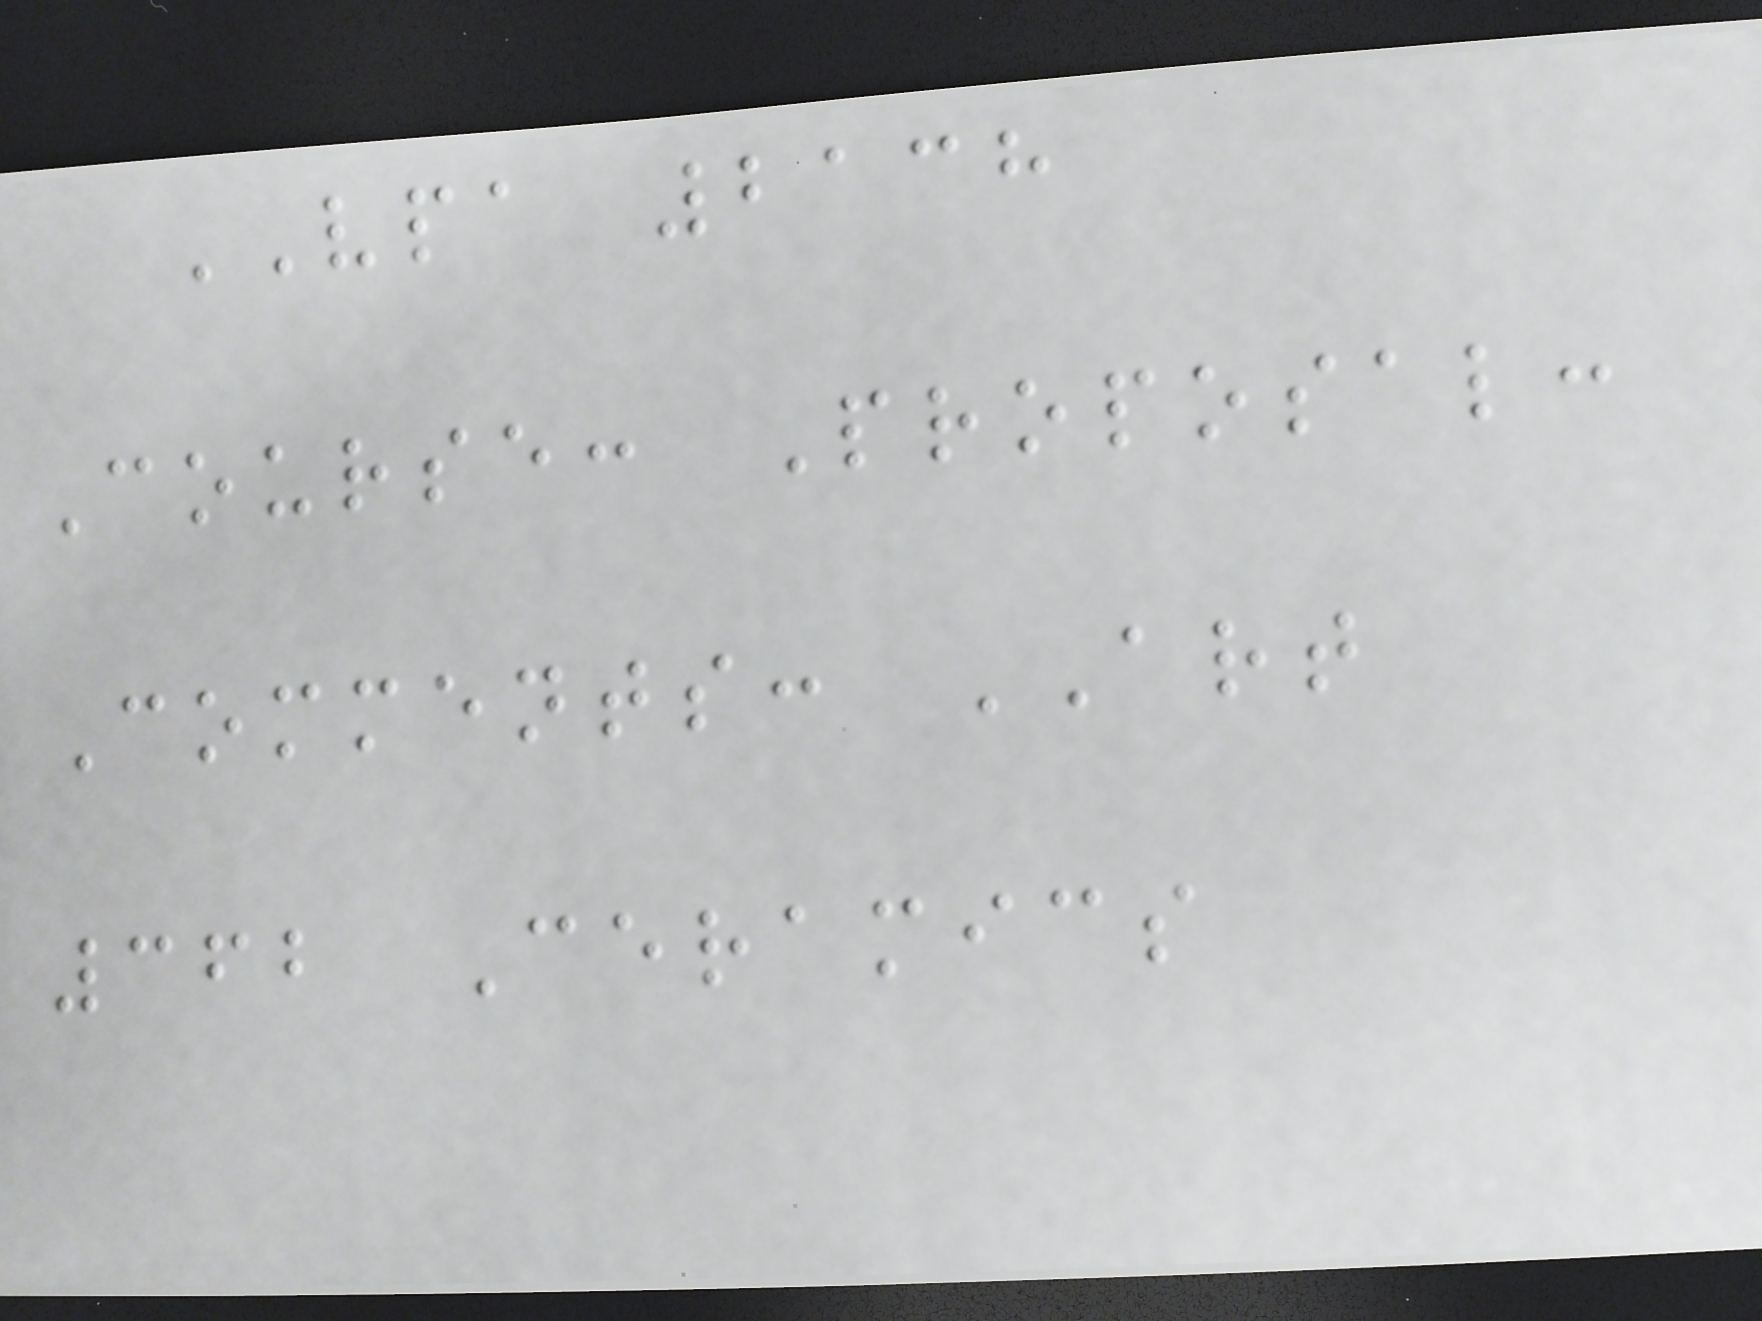VPA 2138
Course: Proposal:
Comments: ART
362 Ceramics
